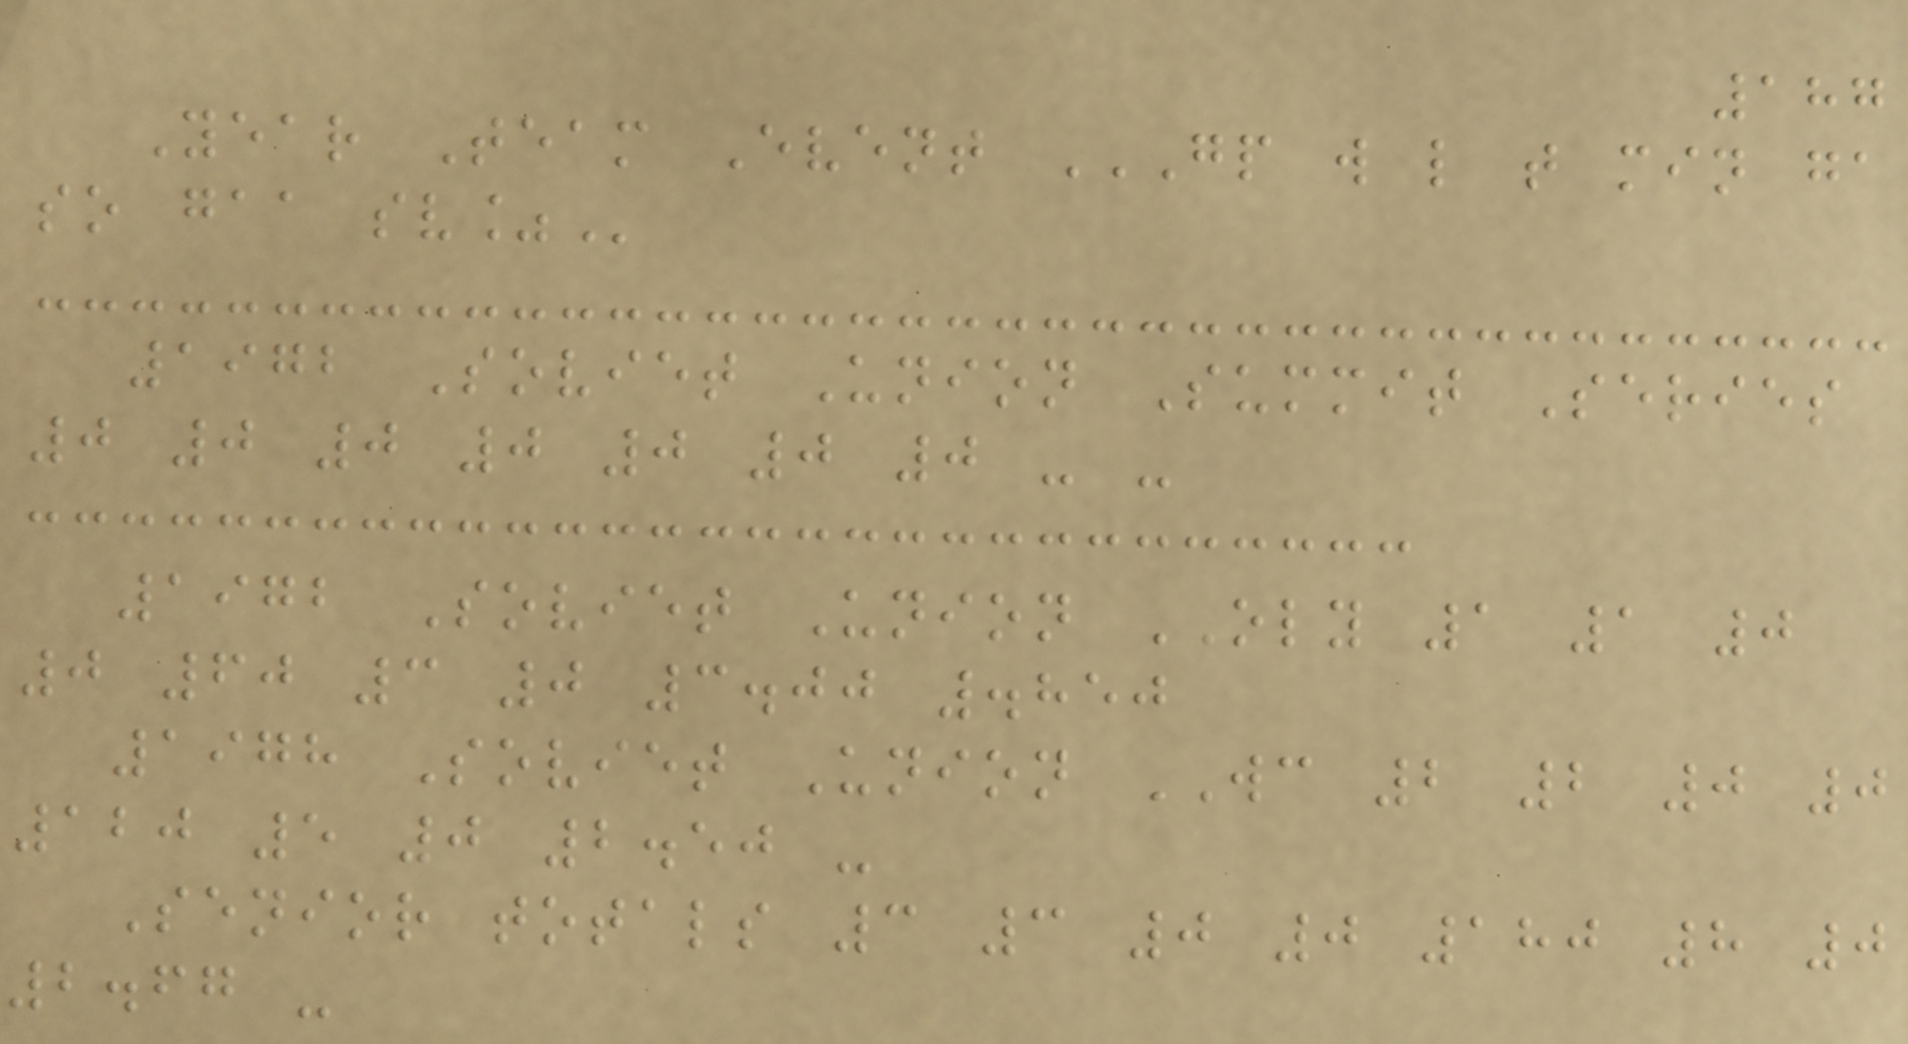187
Year Team Event GP W L T MIN GA
SO GAA SV%
1972 Soviet Union Summit Series
0 0 0 0 0 0 0 - -
1972 Soviet Union OLY 1 1 0
0 60 3 0 3.00 .850
1978 Soviet Union WC 2 2 0 0
120 5 0 2.50 -
Senior totals 3 3 0 0 180 8 0
2.67 -
